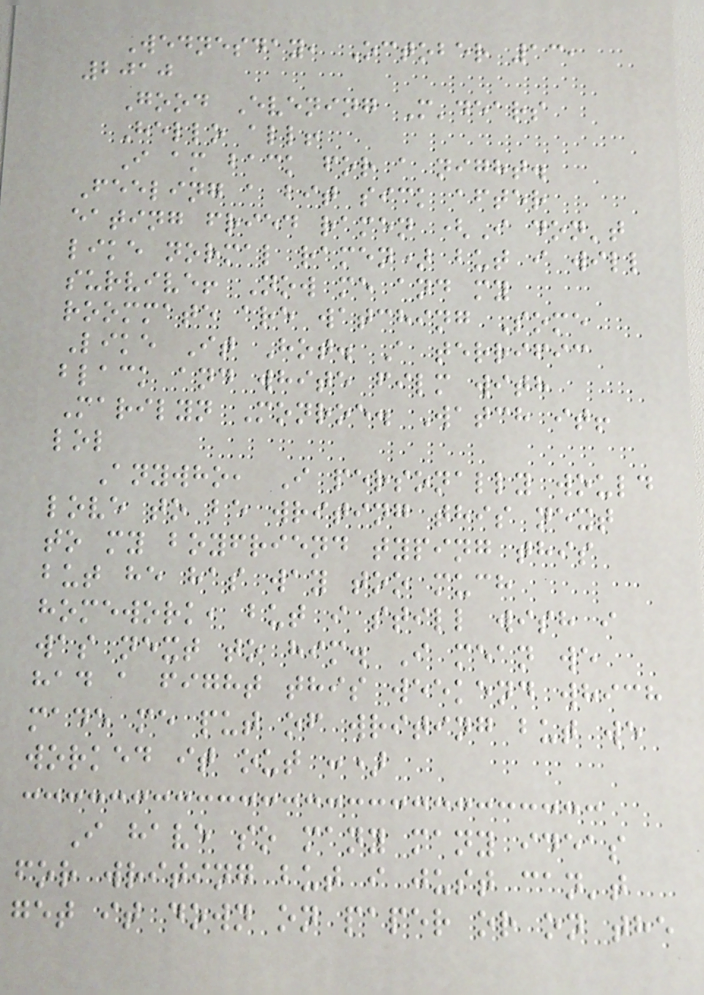Wednesday, October 13,
2010
Good Evening M'dears
Hello all!
I am back for a night.
Feeling a bit sick after
eating fried ramen (I don't
like normal ramen) but i will
survive! Now me and my
roommate are watching Some
Like It Hot. A terrific
black and white film with
Marilyn Monroe. Watch it!
lol
Anywho, I personally would
love to be writing this next
to my boyfriend typing this
but he has way too much
homework, but i still wish i
was next to him. I mean we
had a fight this weekend which
made me put of writing but we
worked it out :)
I have so many many ideas
for writing but i just can't
get it down on paper or on the
